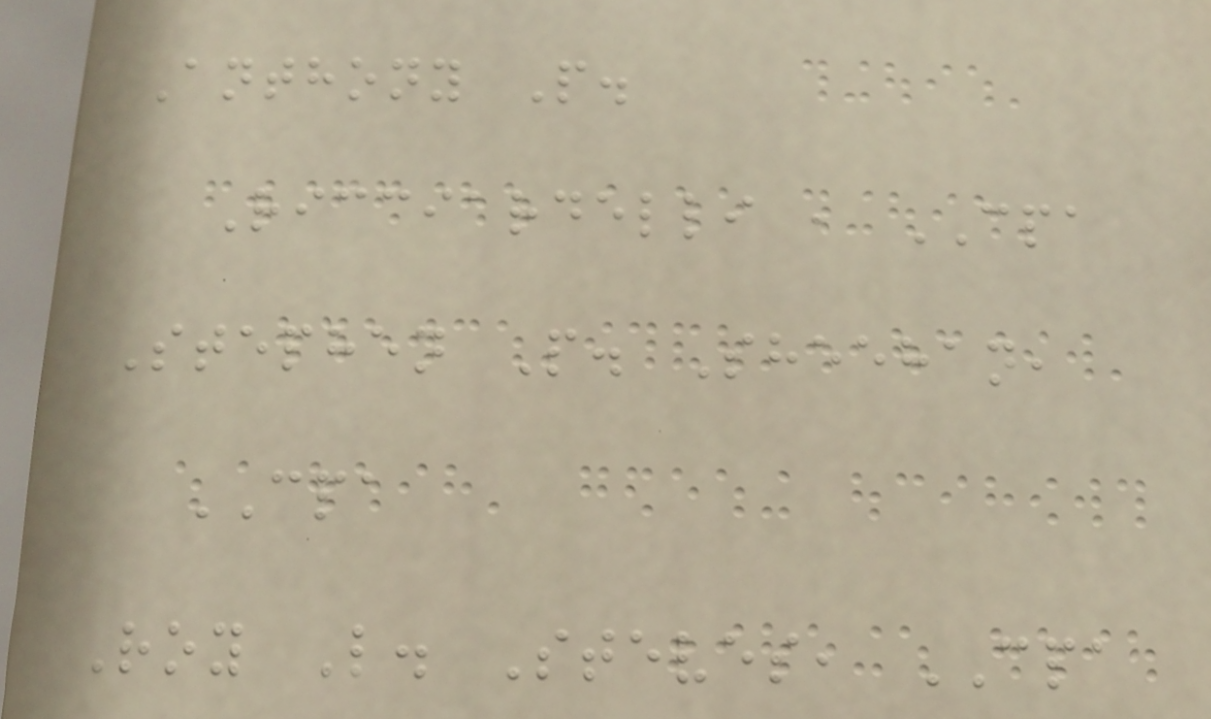Anthony P.
Ricciardelli , CPA
Stephen P. Sheehan,
CPA
Roy L. Steves, CPA
